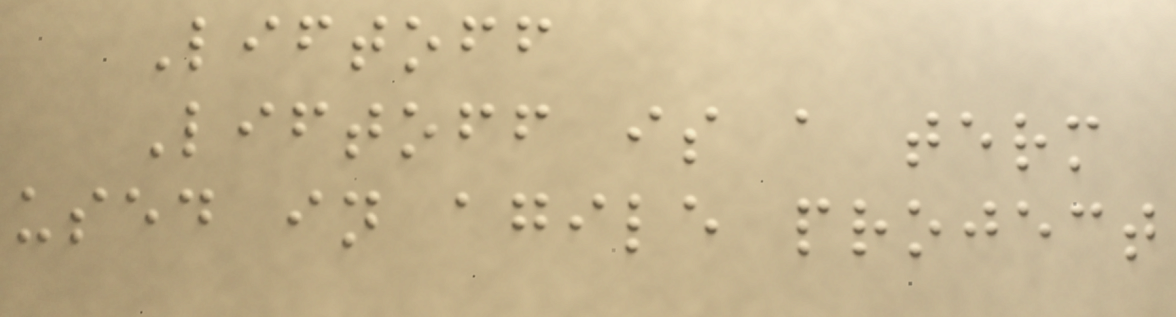Liftoff
Liftoff is a term
used in agile project
